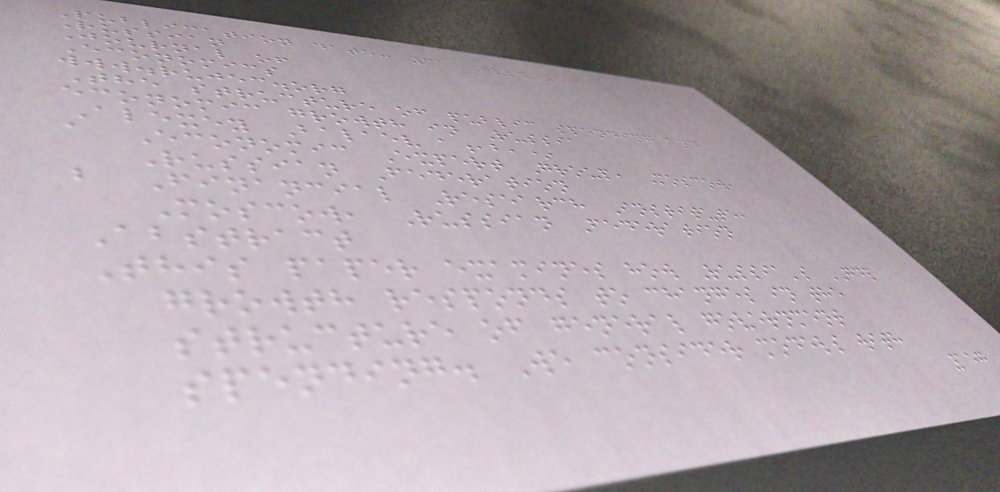Publication date: 31 July 2019
Russian
Journal of
Economics
www.rujec.org
The structure of public spending and
economic growth in Russia
Alexey Balaev a,b,*
a Economic Expert Group, Moscow,
Russian Federation
b Financial Research Institute,
Moscow, Russian Federation
Abstract
This paper examines how Russia's GDP
growth responds to changes in the
structure of general government
spending. We consider models with
157
